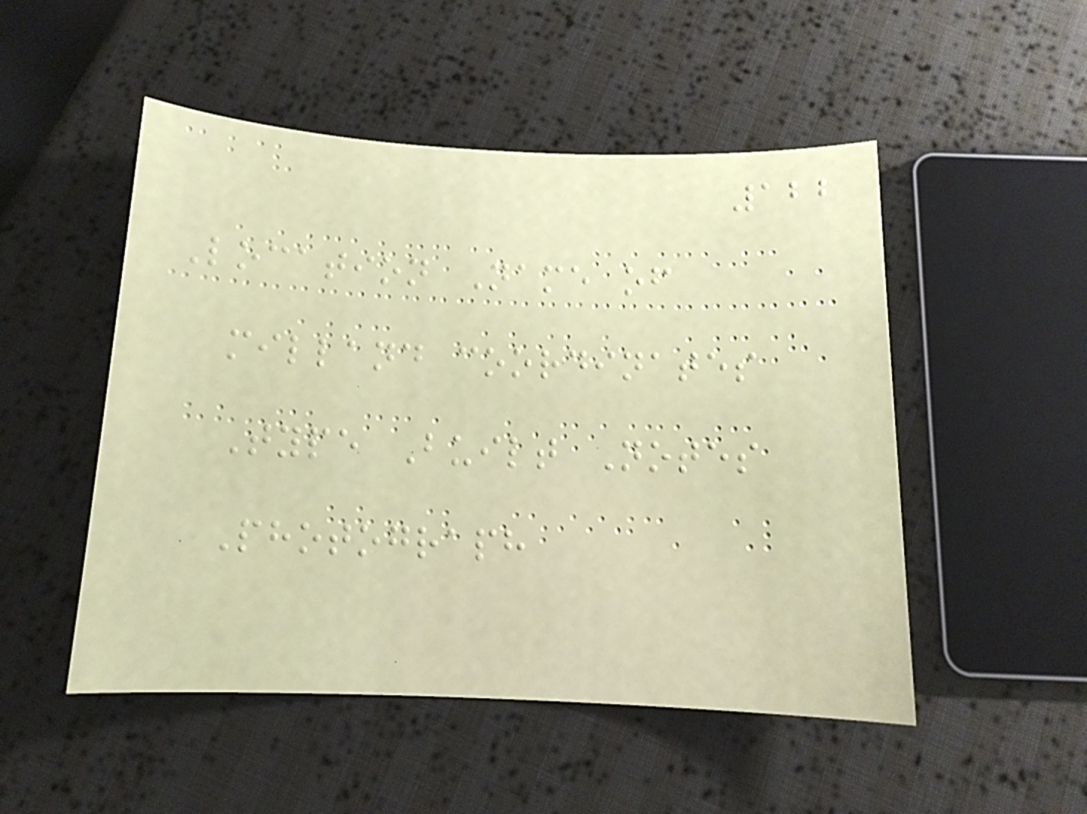122
Location Name of
milland coordinates
Type Built Notes
Photograph
